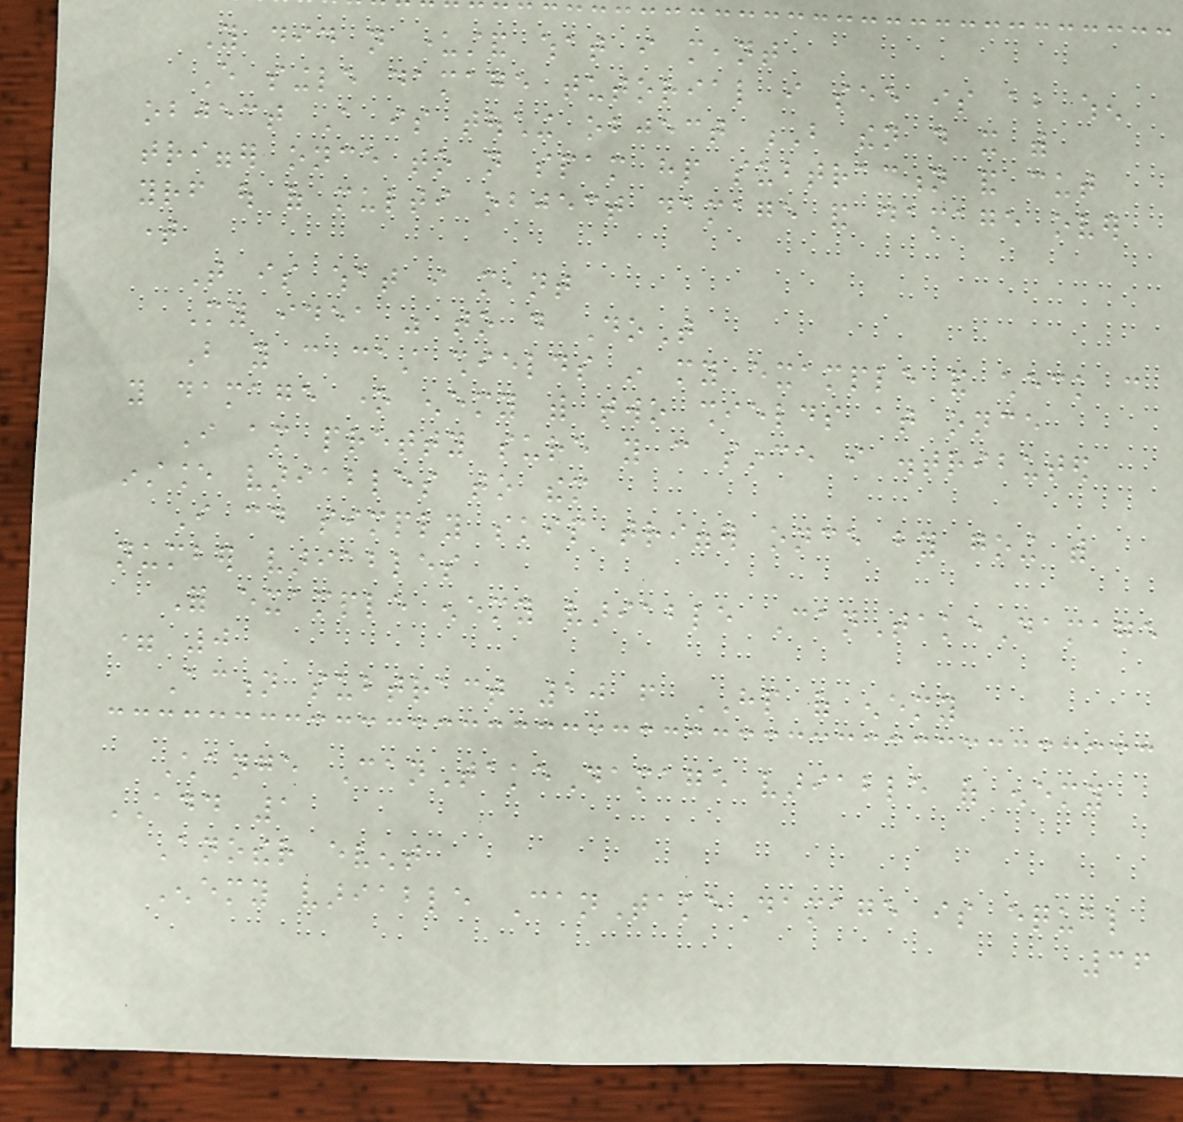You did not understand what i meant
Every single damage tutorial i see is about when
object A is touching object B then do it with
trigger once to not spam hp subtraction and cut
yourself out of multi object damage and damage over
time
That is what i meant
My idea was to do DoT
But you can cast shields in my example and check can
you damage one enemy with two shields at once
I am pretty sure you can since i distributed
instance variables to them
I could simply skip trigger once by going with
number variables
For example enemy variable CanTakeDamage
= 0
Action subtract 10 from HP of enemy
Change CanTakeDamage variable of enemy
ADD 1
Another event
Enemy variable CanTakeDamage is equal
36
